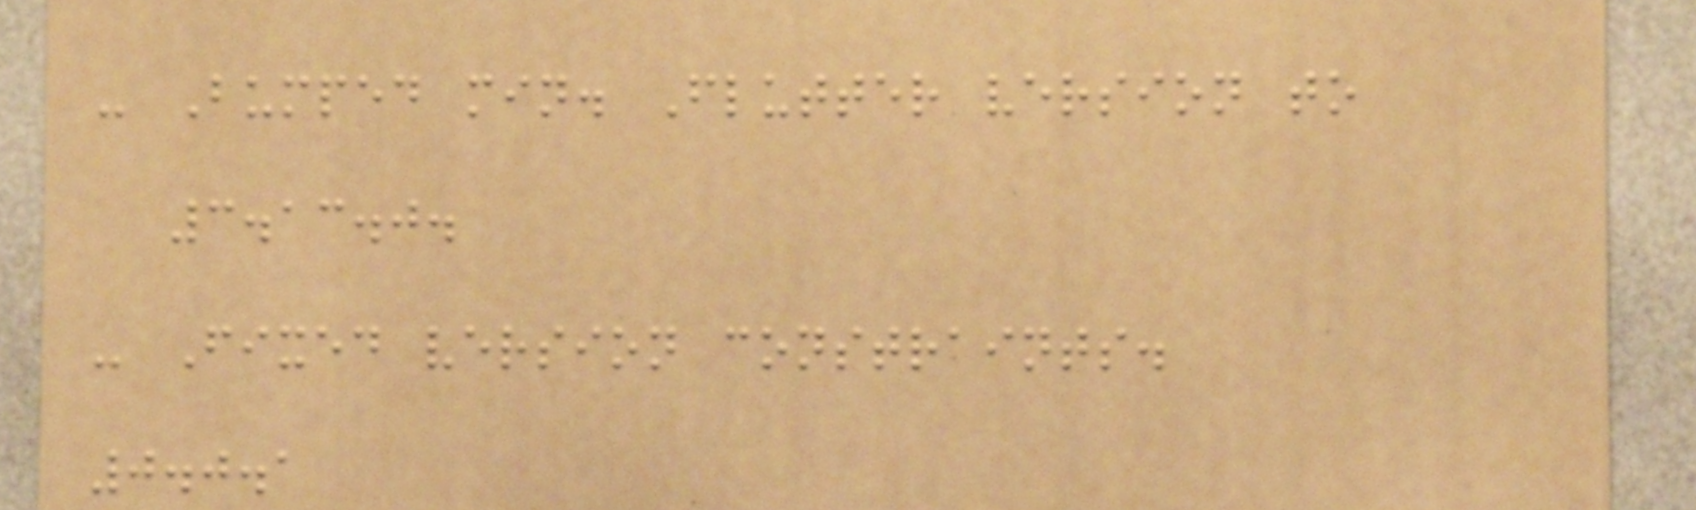- Bumped min. Flutter version to
3.13.0.
- Fixed version constraints.
0.0.1
